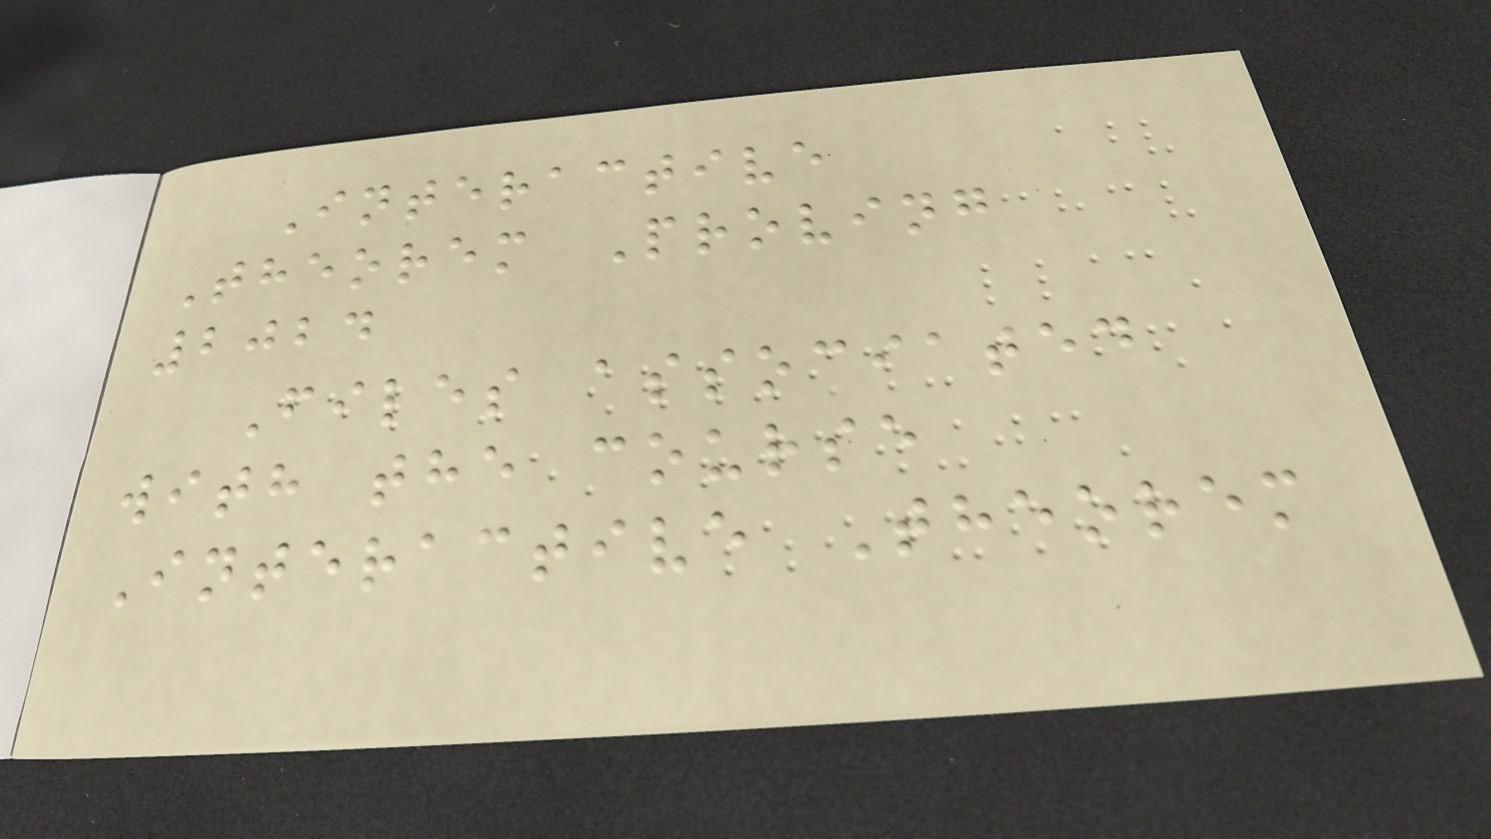Interactive
Theorem Proving
2024
Files associated
with the course
Interactive Theorem
